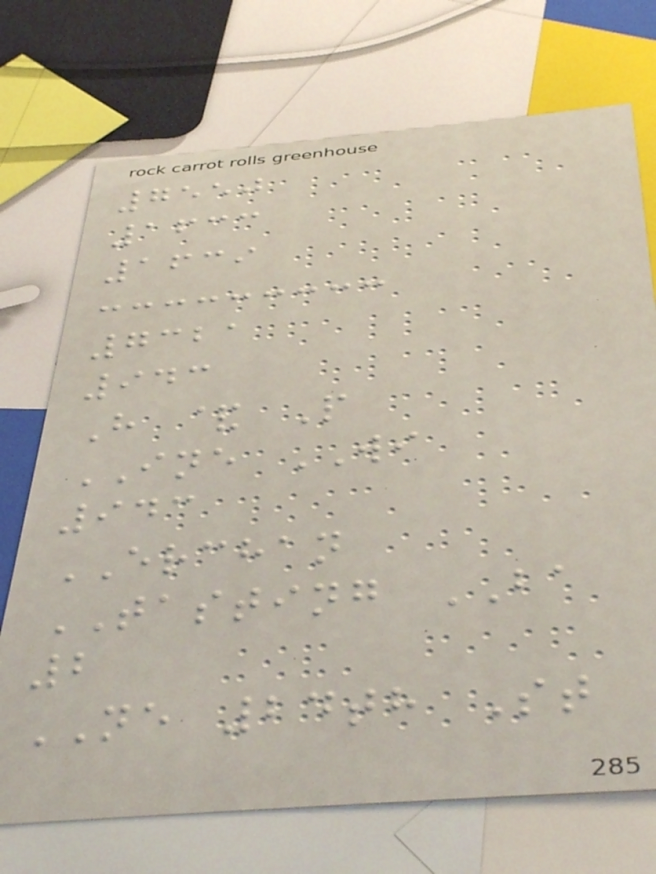7550
1633
1639
7321
943
H & P
INE WI
943
ERCHAN
TASTING BA
2
NE 24th St
